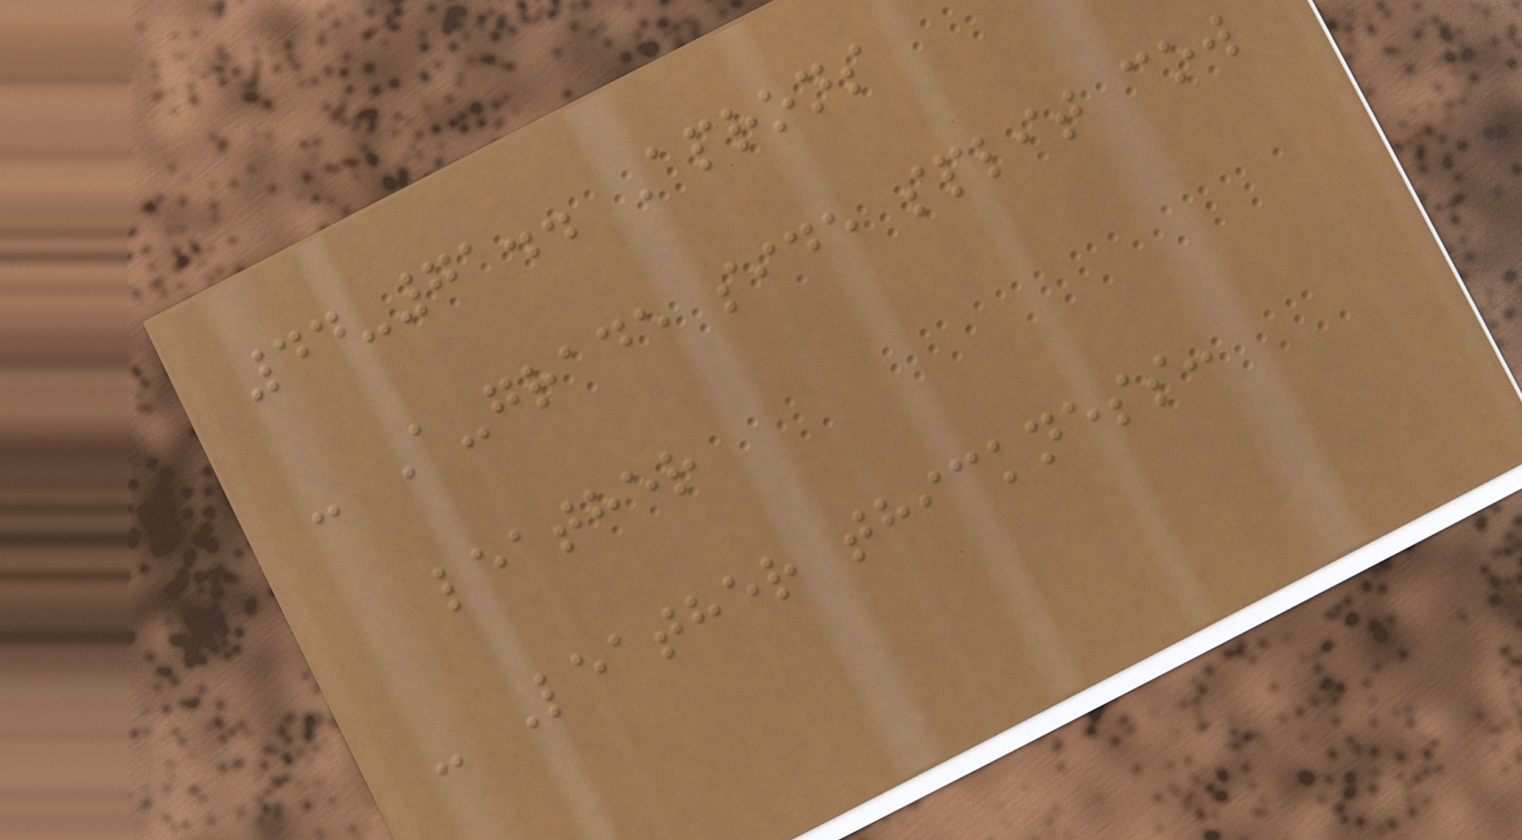44-71.. Aprons
- A-grade side split cow
leather
- Leather thickness:
